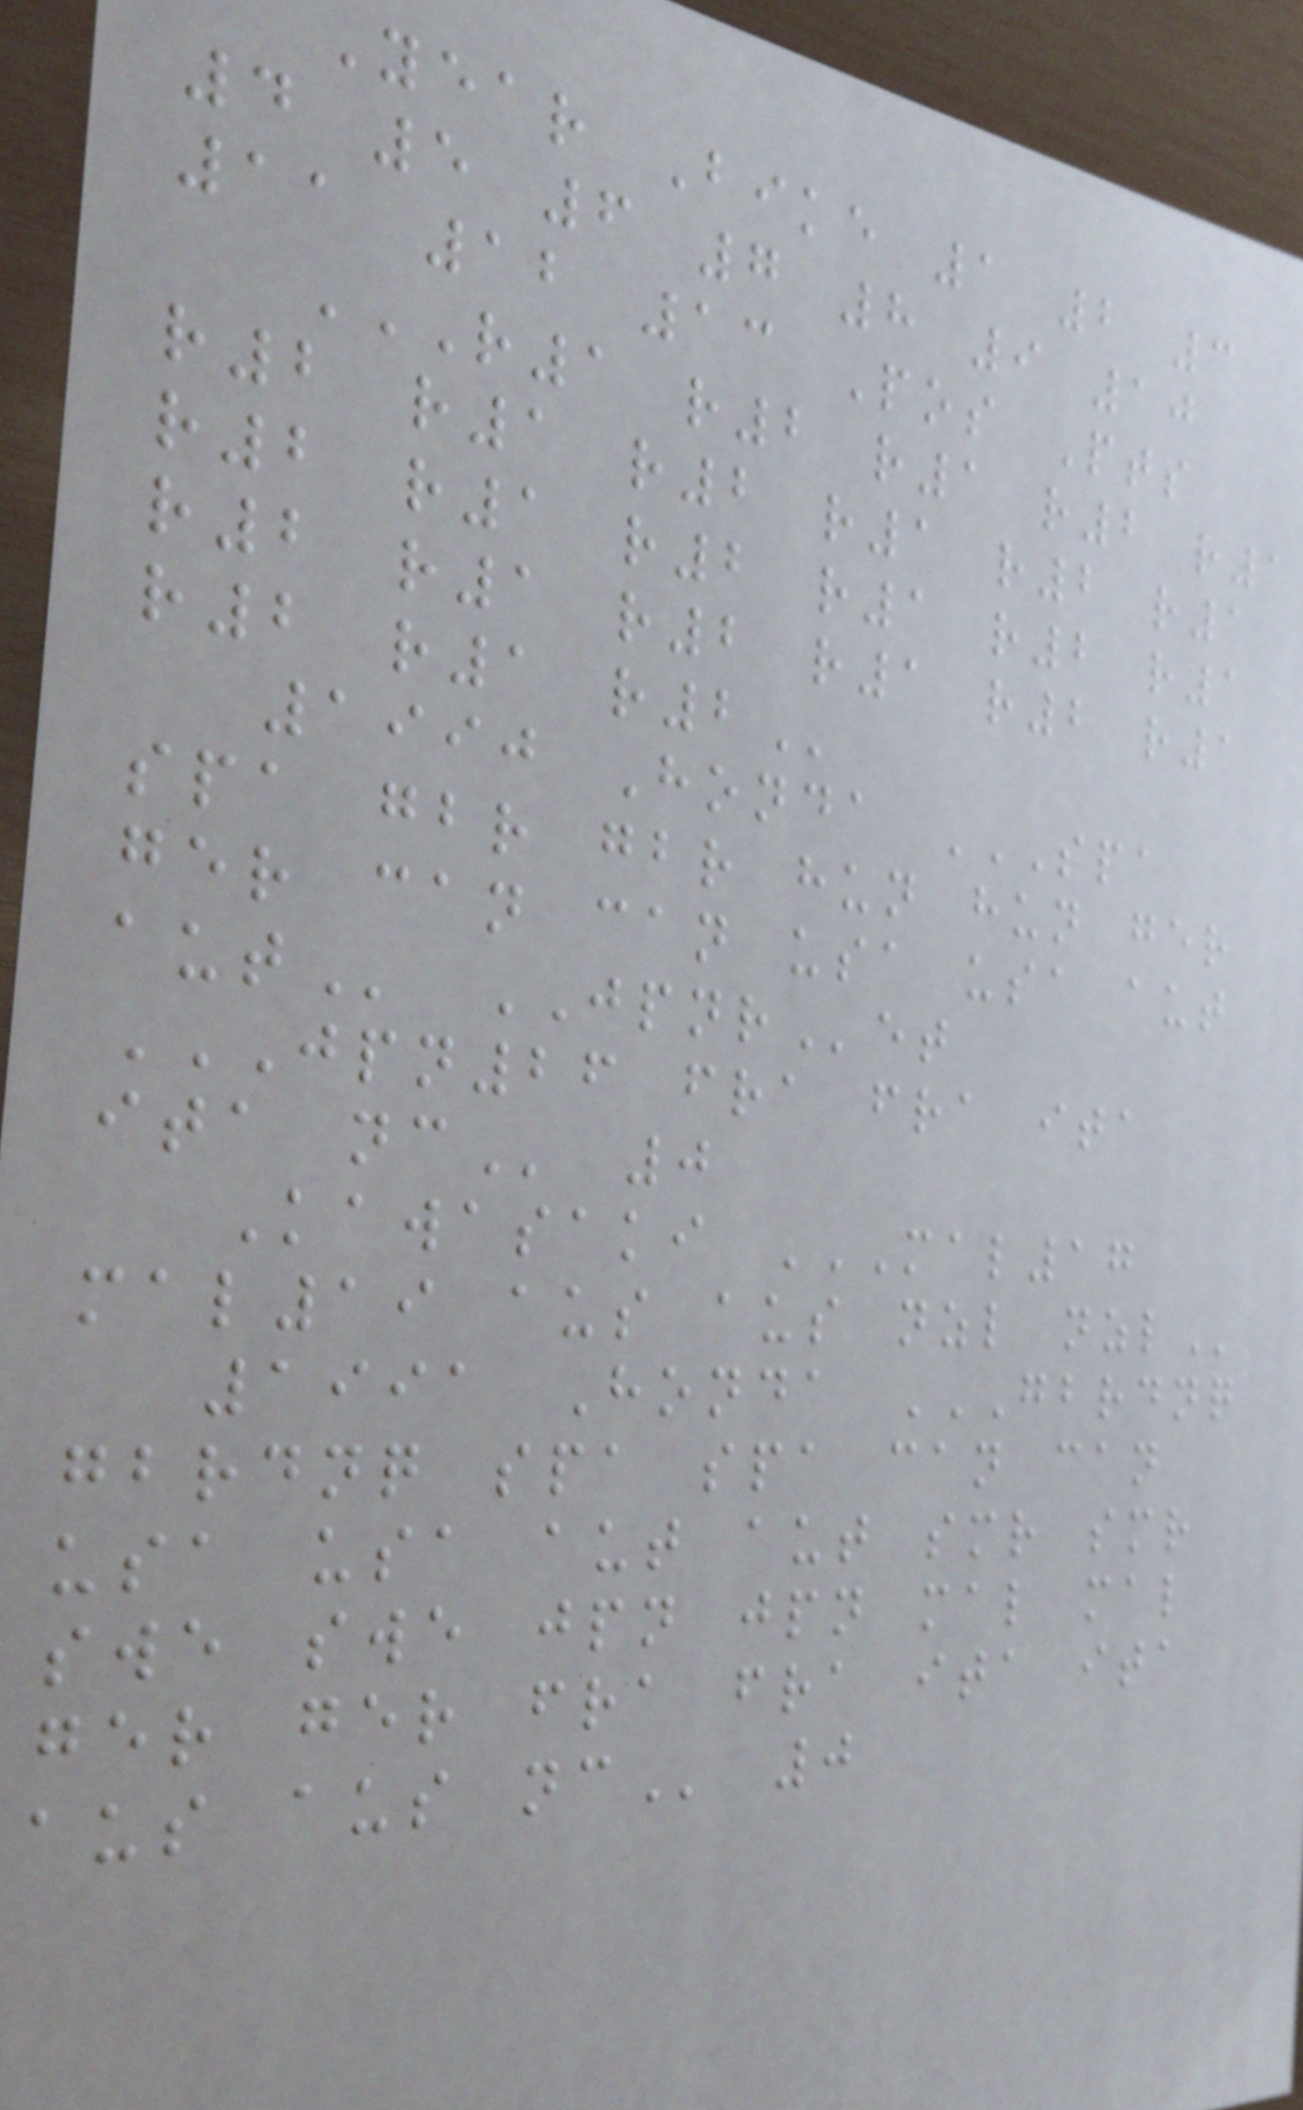Year Bike 1 2 3
4 5 6 7 8 9 10
11 12 13 Pos Pts
R1 R2 R1 R2 R1
R2 R1 R2 R1 R2 R1
R2 R1 R2 R1 R2 R1
R2 R1 R2 R1 R2 R1
R2 R1 R2
1990 Honda SPA
SPA GBR GBR HUN HUN GER
GER CAN CAN USA USA AUT
AUT JPNRet
JPN26 FRA FRA ITA
ITA NC 0
Kawasaki MAL17
MAL19 AUS AUS NZL NZL
1991 Honda GBRDNQ
GBRDNQ SPA SPA CAN CAN
USA USA AUT AUT SMR SMR
SWE SWE JPN JPN MAL MAL
GER GER FRA FRA ITA ITA
AUS AUS NC 0
